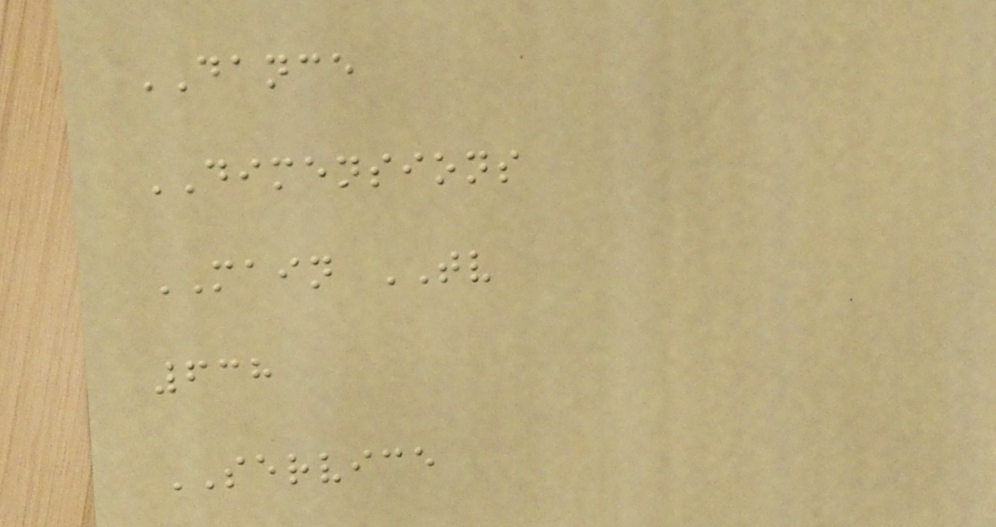DANCE
DIMENSIONS
MAIN TV
638
SERVICE
